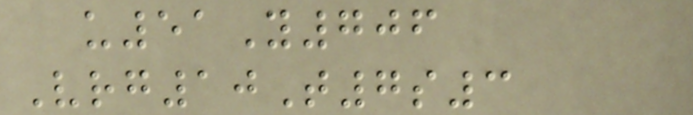u51Y706
Vrg10T7s3
